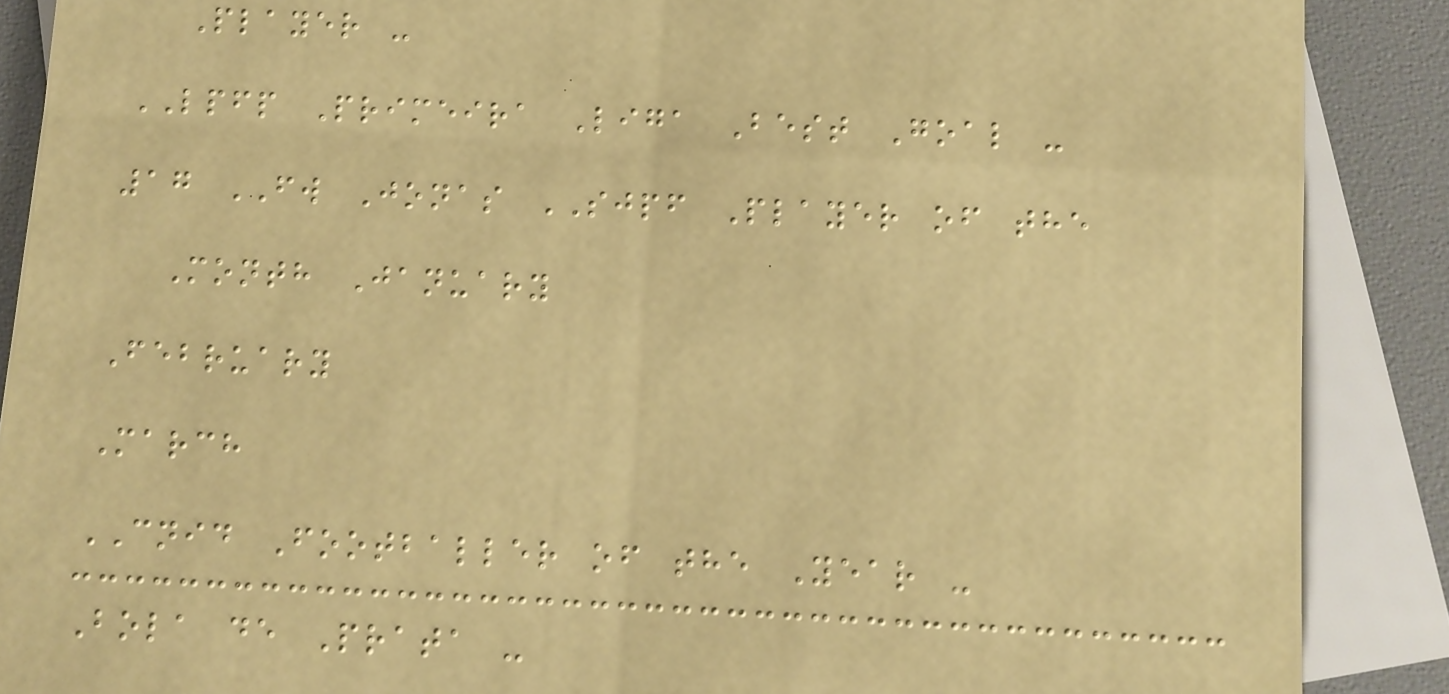Player -
LPFP Primeira Liga Best Goal -
17 FW Jonas SJPF Player of the
Month January
February
March
CNID Footballer of the Year -
Bola de Prata -
